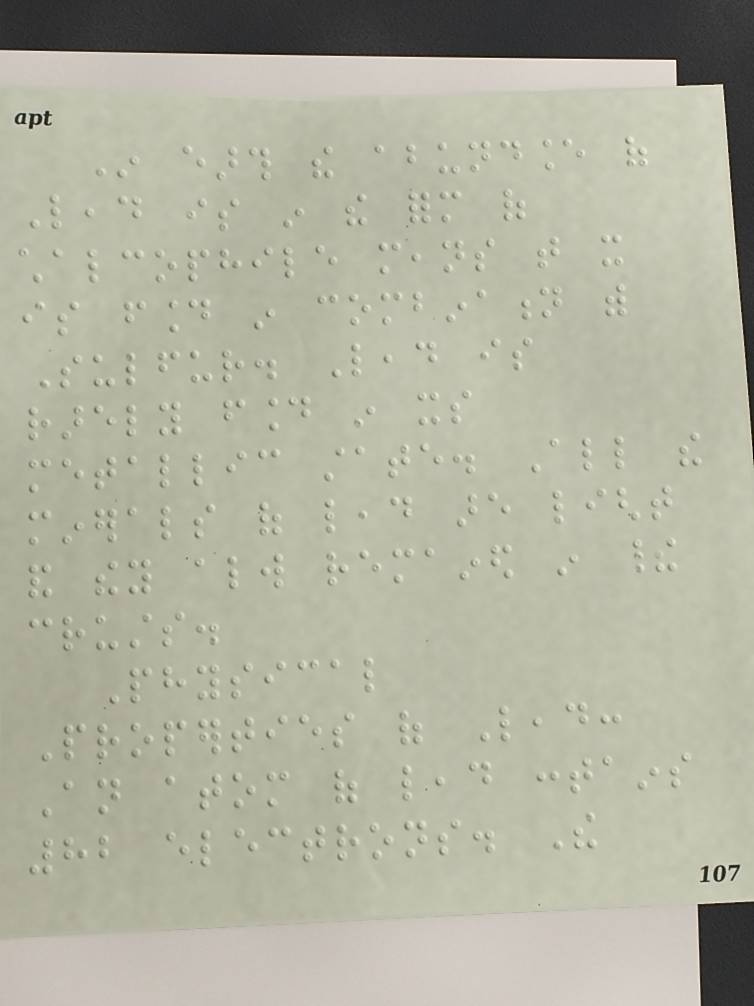In earth the abundance of
Lead is in the form of
chalcophile means that it
is found in combination with
Sulfur. Lead is
rarely found in its
metallic state. All the
minerals of lead are light
and they always remained in their
crusts.
Physical
Properties of Lead:
An atom of lead contains
82 electrons. The
